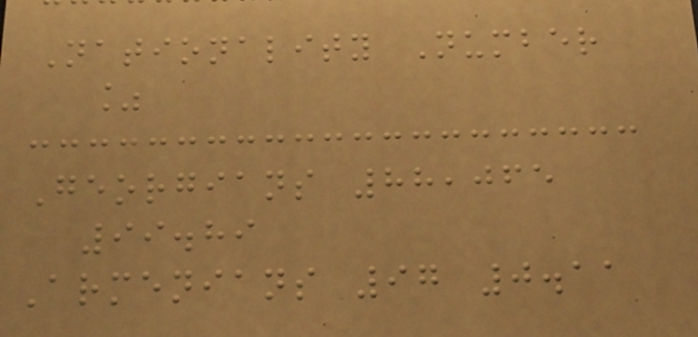Nationality Number
%
Georgians 88,065
99.89
Armenians 97 0.11
